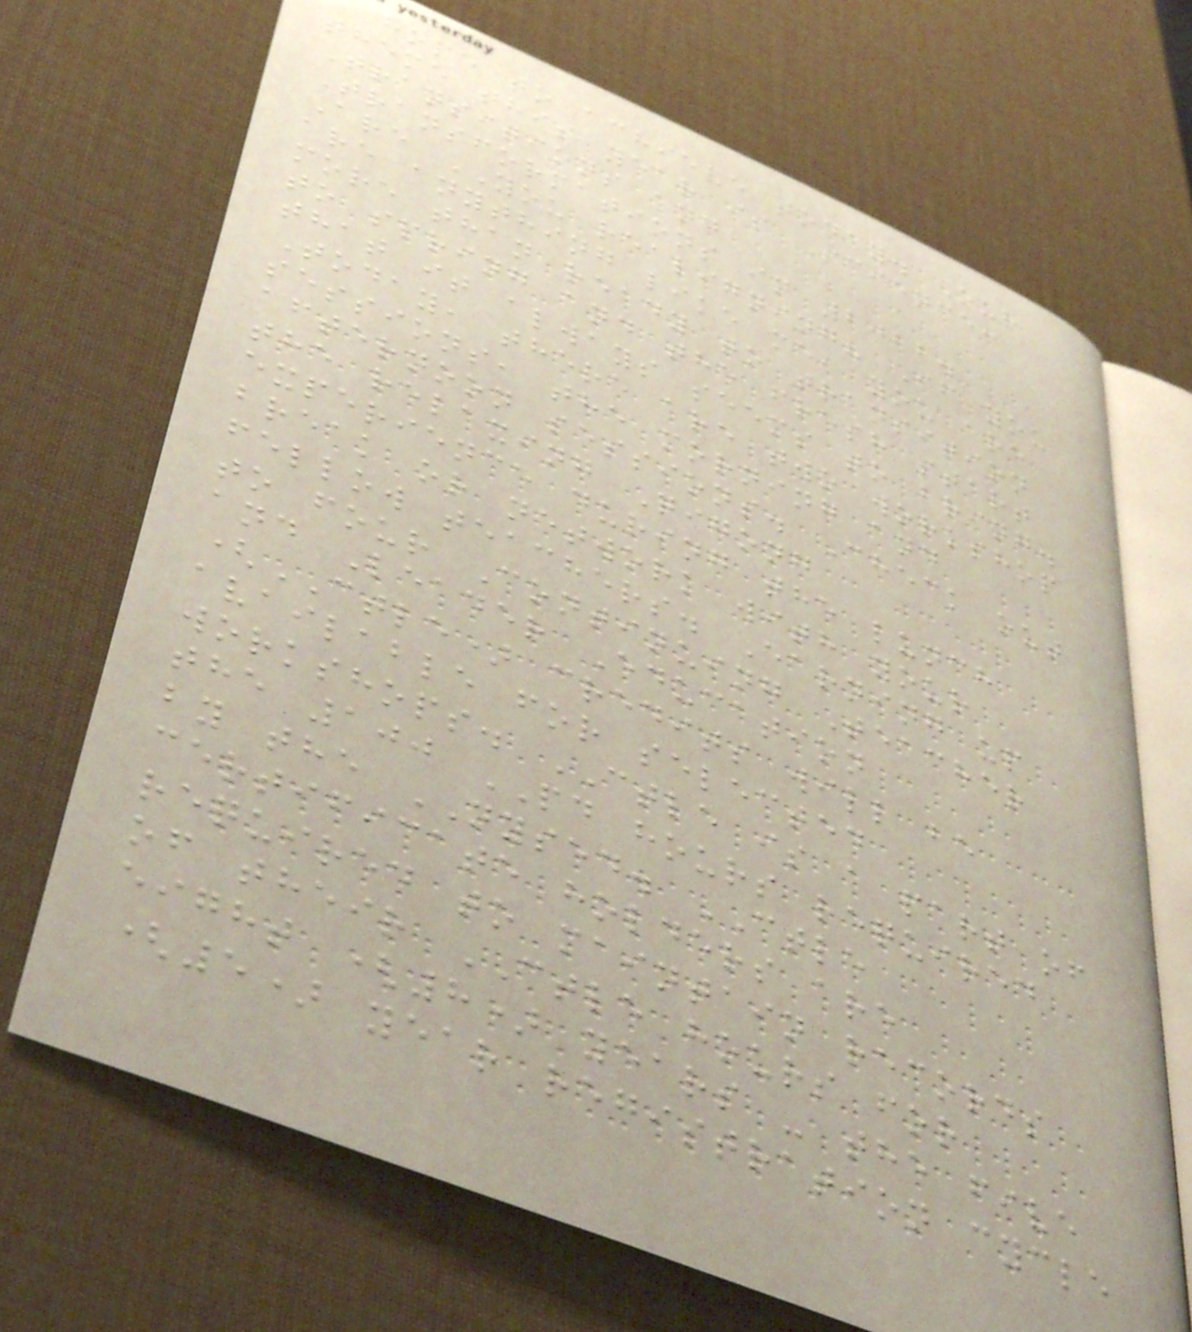hope to achieve today. Our
theme this year is Science:
Transitions and
Transformations in 2022.
Are YOU realigning? If you
are anything like me, you are
more than ready to transition
to spring and the fresh start
that it always seems to bring.
Today, there are two workshop
sessions, the morning and
afternoon sessions. Check out
the relaxing Qigong
experience during the lunch
break or network with your
fellow teachers. Earning up
to four Continuing Teacher
and Leader Education
(CTLE) credits will be
available for selected
workshops. CTLE is a part of
the 100 PD hours required
by the NYSED. CTLE
certificate holders are
required to maintain records
of their CTLE hours for
eight (8) years - the five
(5) year registration cycle
